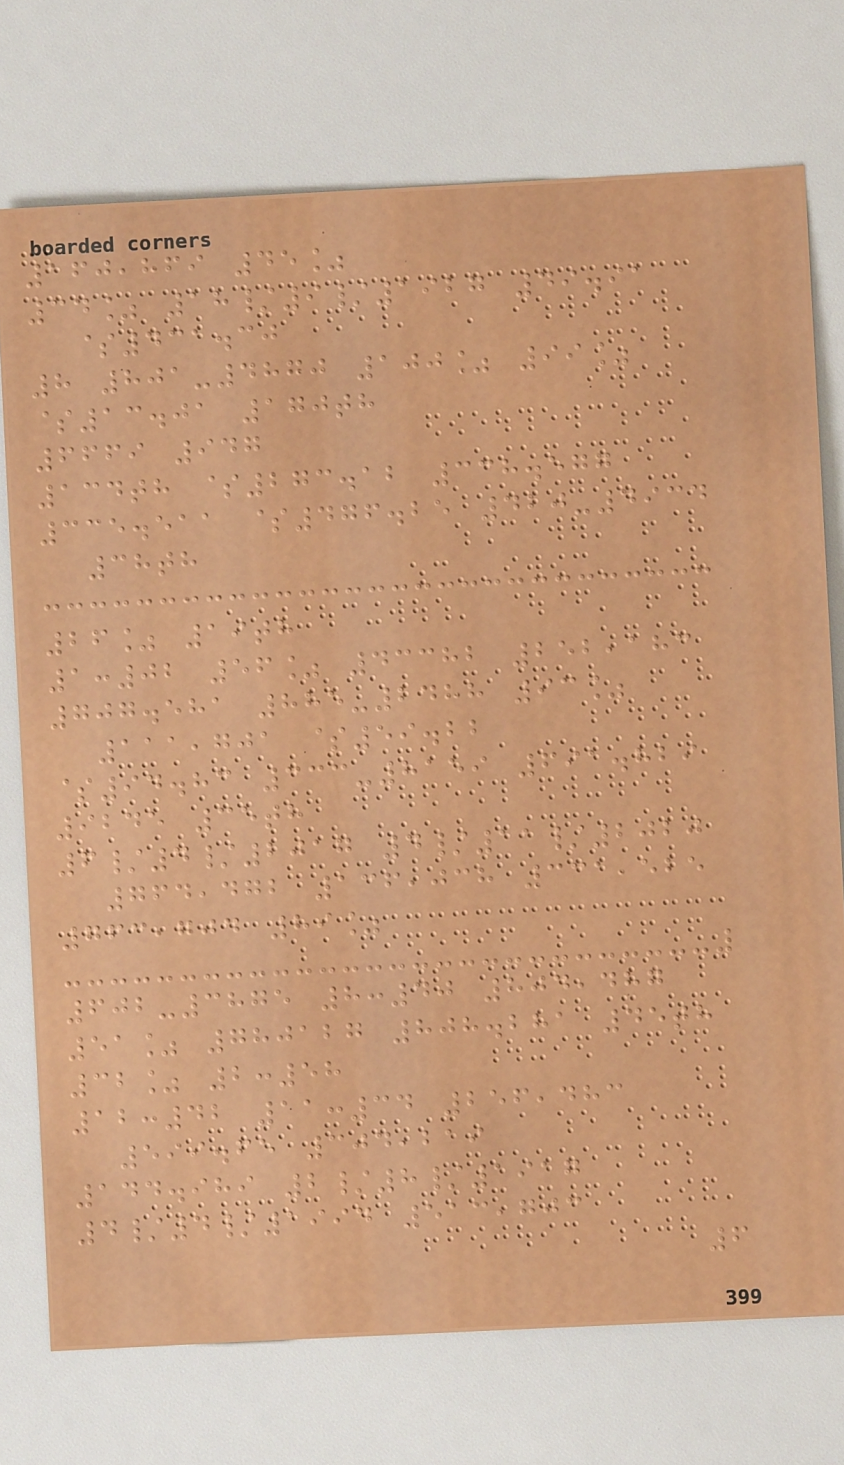160,869 45%
34% 18/9/1927 49.91
$431.30
8 801-4870 100% 99%
$13.01 170th
6669 947
134th $273.12 338.577
335.511 $476.25 420-4934
38th
26% 19th
1:02 56% 43382 252,183
707.581 885-2488 93%
111,701 $59.22
$94.83 333-8159 691.829
9245 35th
6/4/2017 4/11/2020
764,472 136,038 331,525
763,704 89%
602-3875 8:40 804,487
51% 780127 808.281 45th
32% 2:58
12:42 11:34 256,483
599.65 304,219
144.989 2/8/1917
4/4/1994 513,703
6
